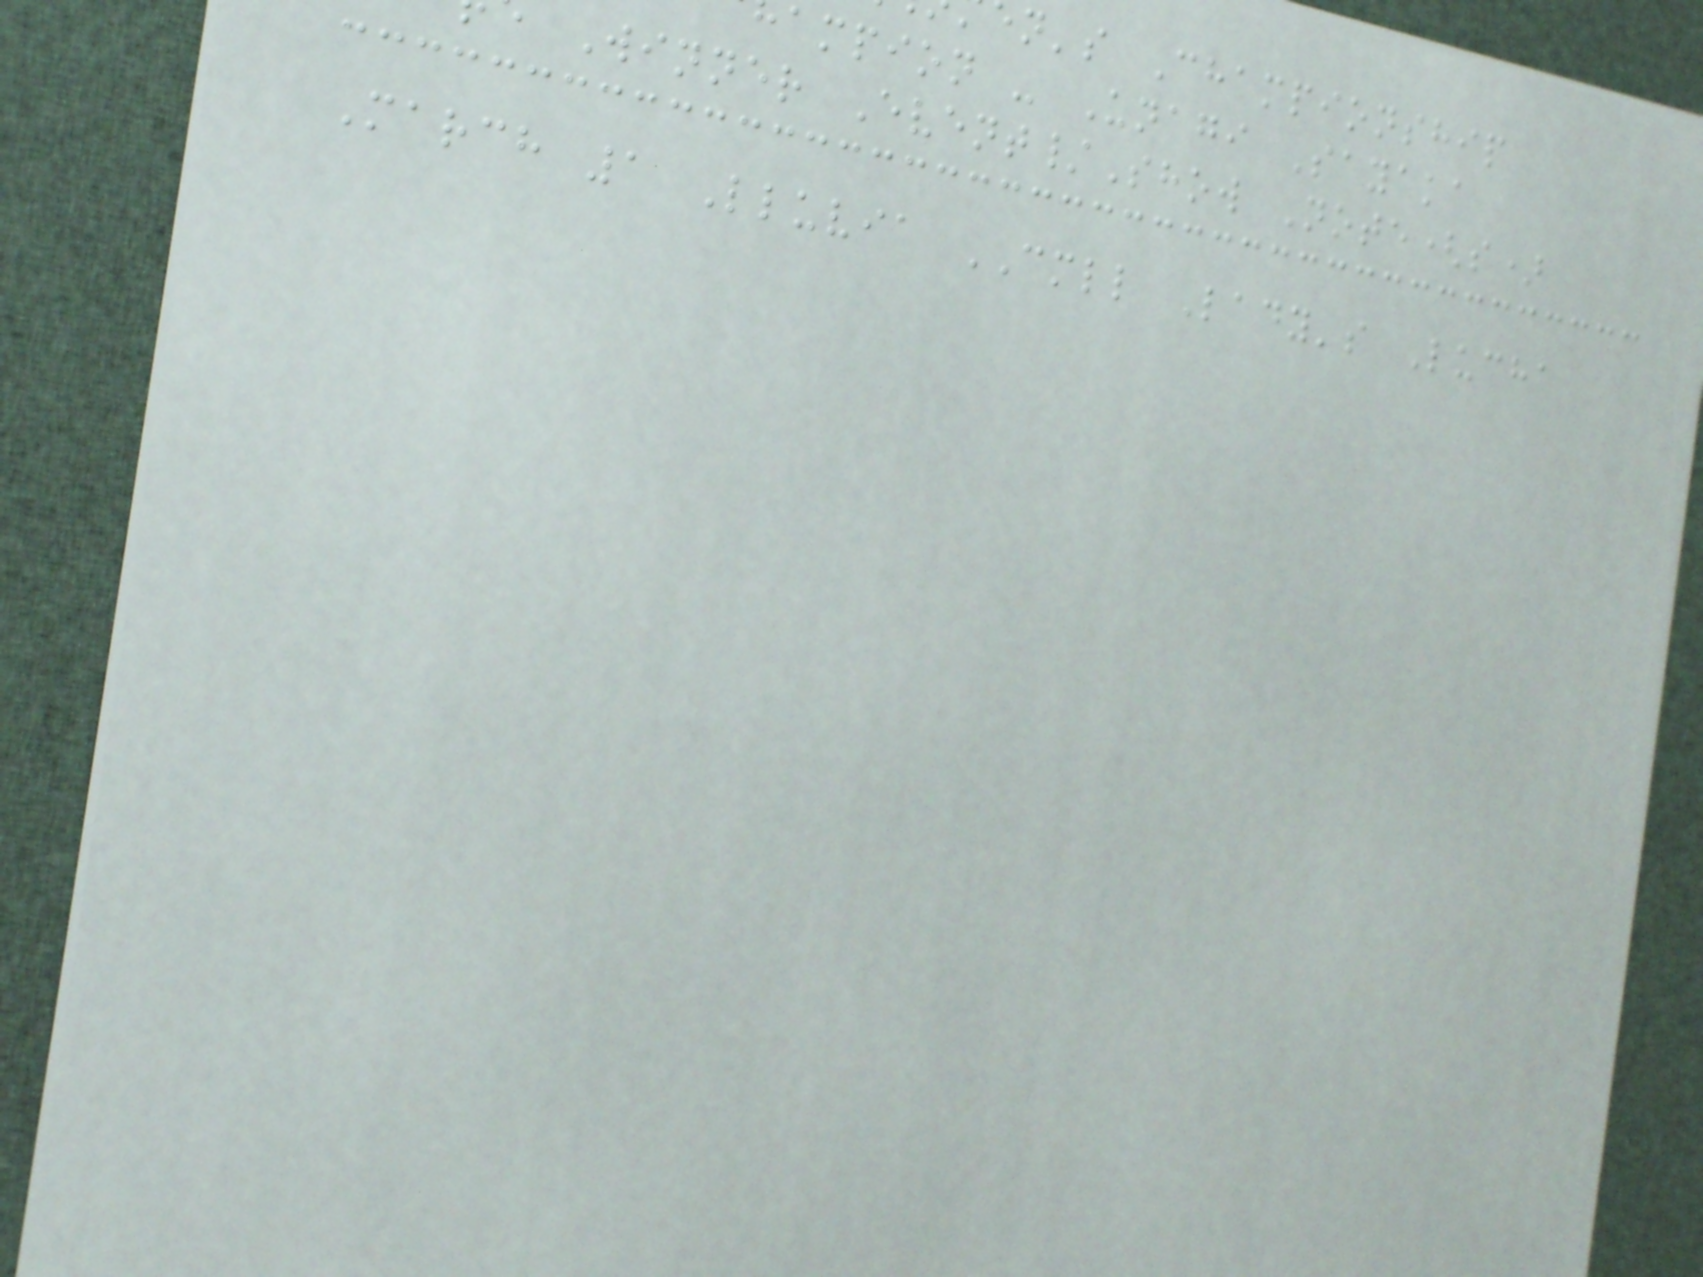n's Championship
ampion - Unagi Sayaka
Winner Event/Show Note(s)
March 1 Lluvia CMLL Lady's Lucha
